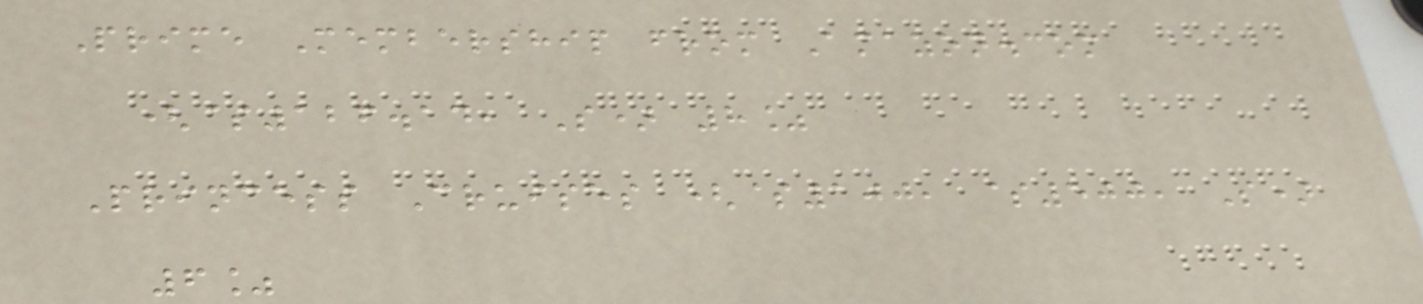Prime Membership from Amazon.com
($126.14, S) 8%
Princess Cruises ($100, $500, S)
6%
